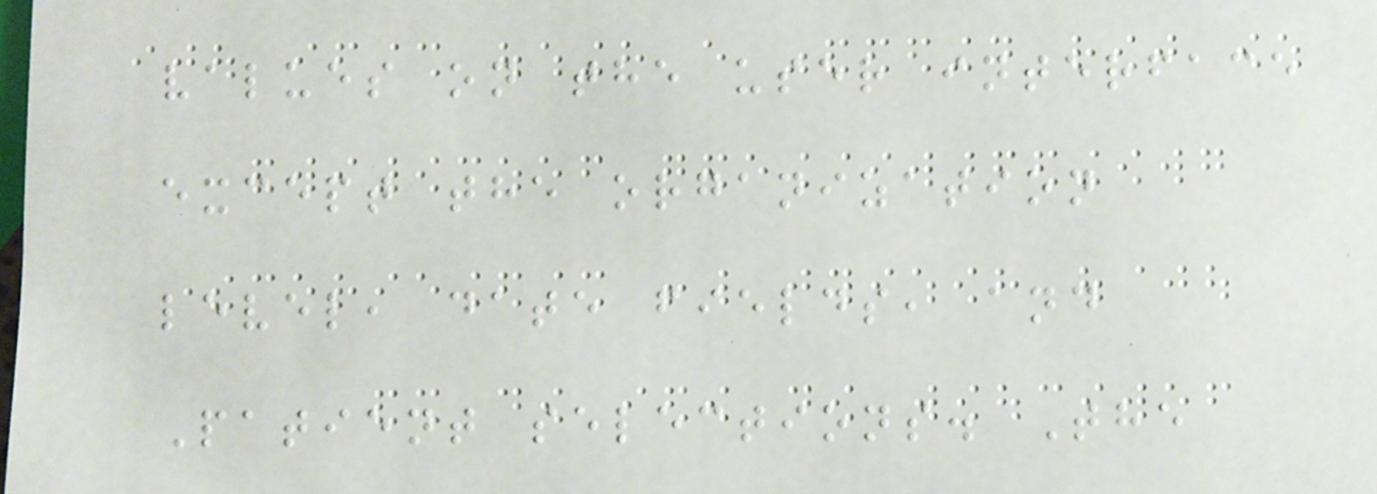values on the user interface
except the organization
level, date fields, and
Patient selections. The
